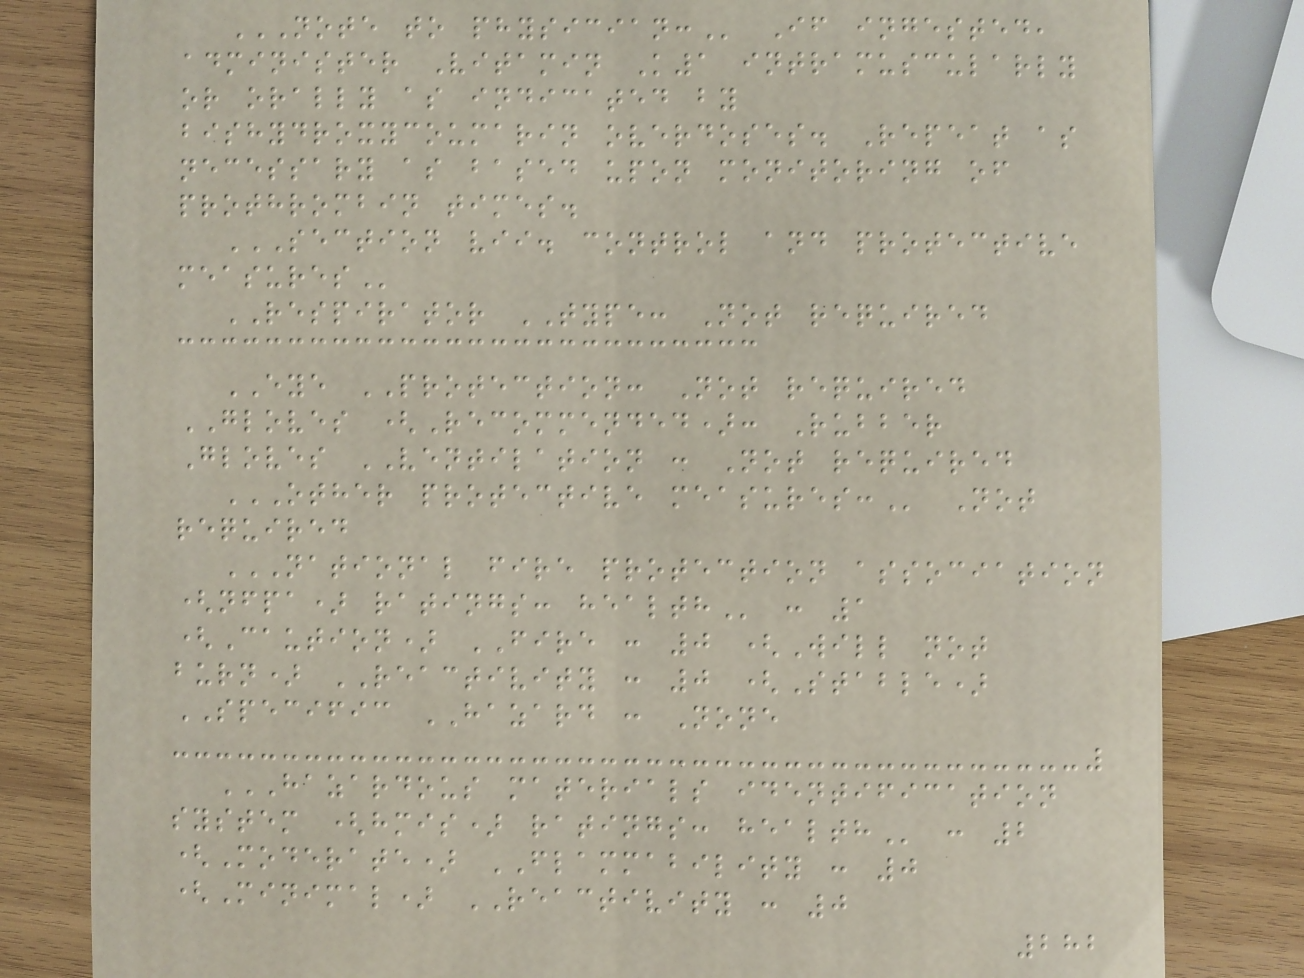NOTE TO PHYSICIAN: If ingested,
administer Vitamin K1 intramuscularly
or orally as indicated by
bishydroxycoumarin overdoses. Repeat as
necessary as based upon monitoring of
prothrombin times.
SECTION VII. CONTROL AND PROTECTIVE
MEASURES
RESPIRATOR TYPE: Not required
EYE PROTECTION: Not required
GLOVES (Recommended): Rubber
Gloves VENTILATION : Not required
OTHER PROTECTIVE MEASURES: Not
required
NATIONAL FIRE PROTECTION ASSOCIATION
(NFPA) RATINGS: HEALTH : 1
(Caution) FIRE : 0 (Will not
burn) REACTIVITY : 0 (Stable)
SPECIFIC HAZARD : None
HAZARDOUS MATERIALS IDENTIFICATION
SYSTEM (HMIS) RATINGS: HEALTH : 2
(Moderate) FLAMMABILITY : 0
(Minimal) REACTIVITY : 0
282
